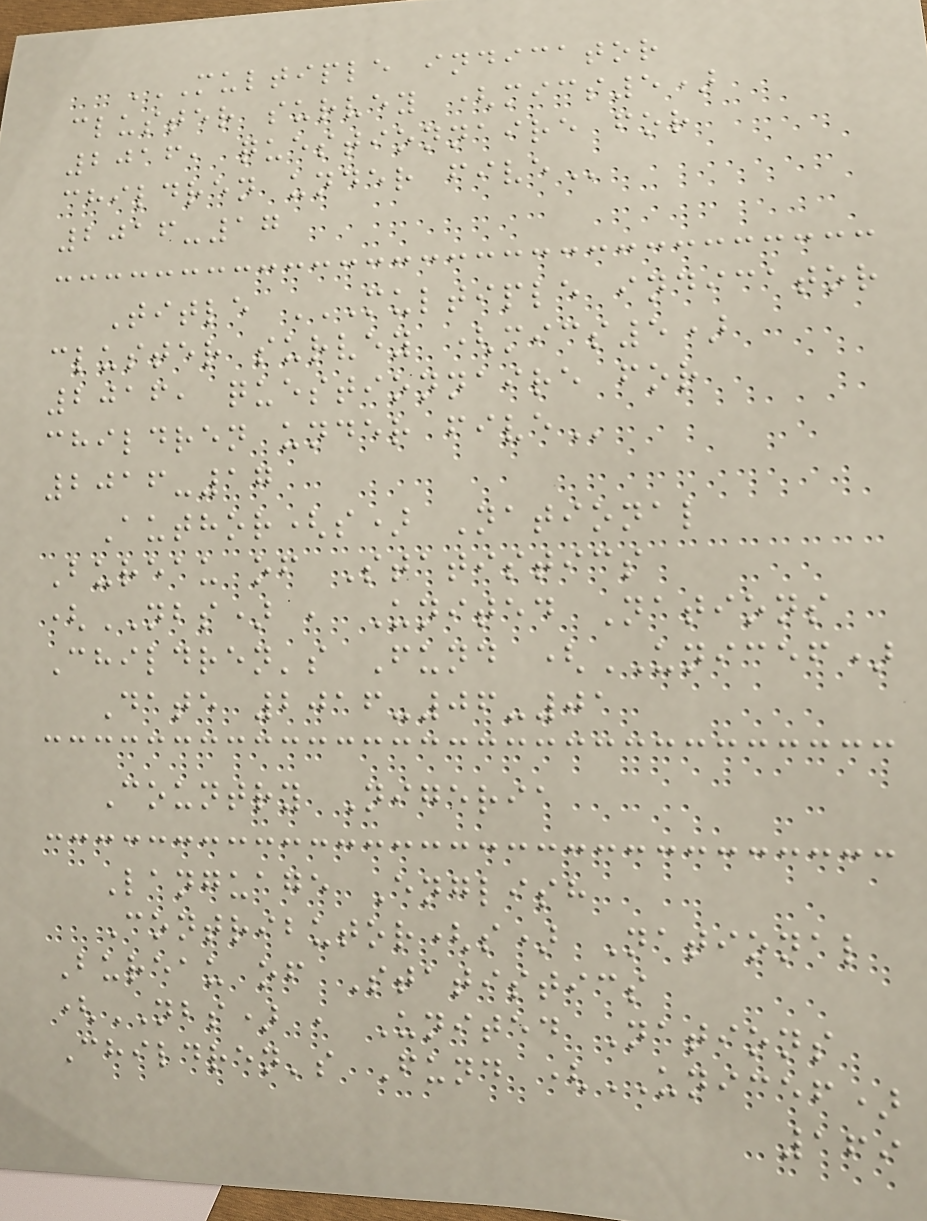MULTIPLE INDICATOR
CLUSTER SURVEY (MICS5)
2016, QUESTIONNAIRE FOR
CHILDREN UNDER FIVE
2016-17
Title MULTIPLE INDICATOR
CLUSTER SURVEY (MICS5)
2016, QUESTIONNAIRE FOR
CHILDREN UNDER FIVE
2016-17
Author(s) National
Bureau of Statistics
(NBS) , United Nations
Children's Fund (UNICEF)
Date 2016-06-01
Country Nigeria
Language English
Contributor(s) National
Bureau of Statistics
(NBS) , United Nations
Children's Fund (UNICEF)
169
